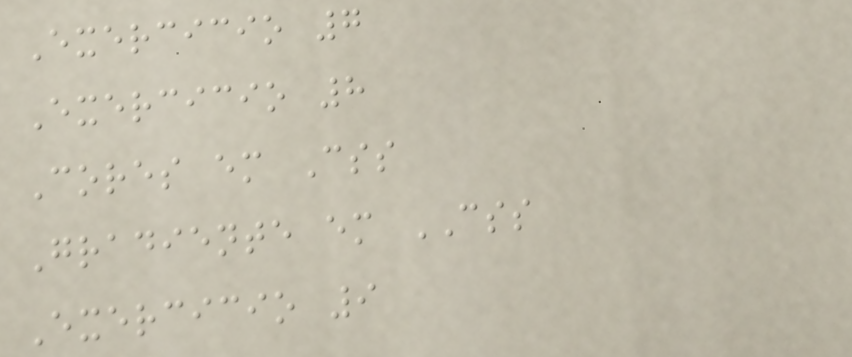Exercicio 7
Exercicio 8
Cores em Css
Gradiente em CSS
Exercicio 9
